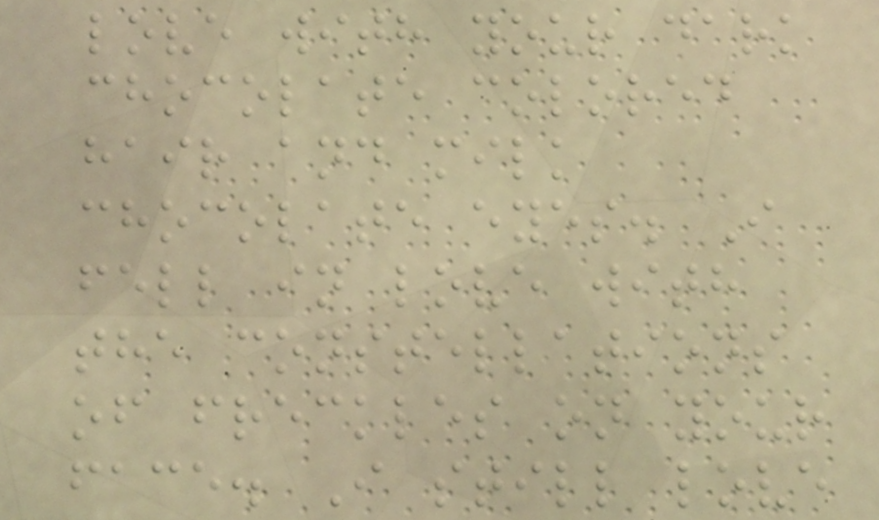love with your dark
chocolate colored
hair and milk
chocolate eyes. I
fell in love with
the constellations
of freckles on your
face. I still love
